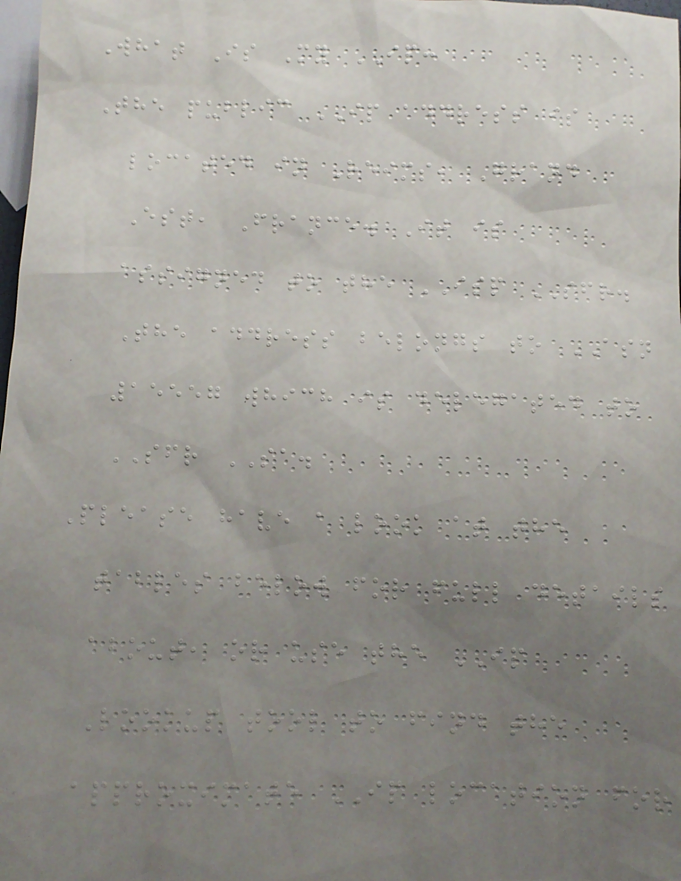What Is My IP:
The public IP address is
located in Reims, Grand
Est, France. It is
assigned to the ISP SFR.
The address belongs to ASN
15557 which is delegated to
SFR SA.
Please have a look at the
tables below for full details
about, or use the IP
Lookup tool to find the
approximate IP location for
